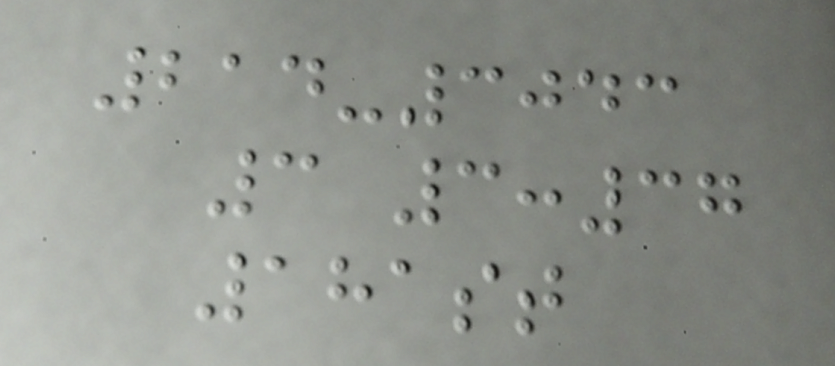214-3043
3 3:37
181st
